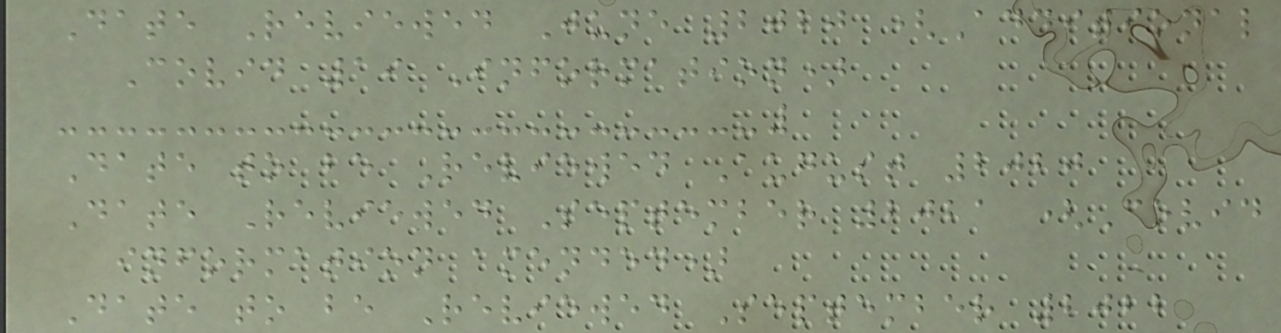Date Reviewed June 2020 (Additional
Covid 19 Information)
Date to be Reviewed August 2020
Date Reviewed September 2021 (Covid
information amended)
Date to be Reviewed September 2022
